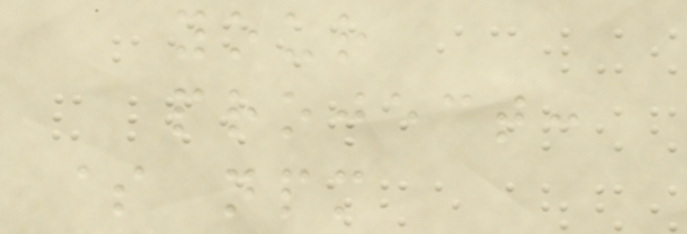your
project:
$ npm
